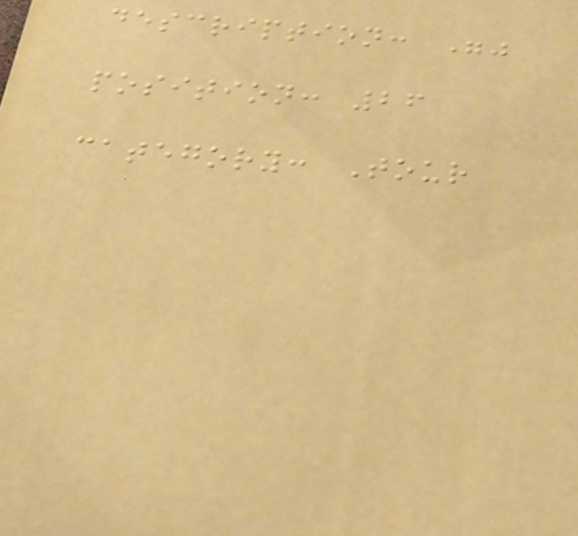description: ""
position: 26
category: Tour
